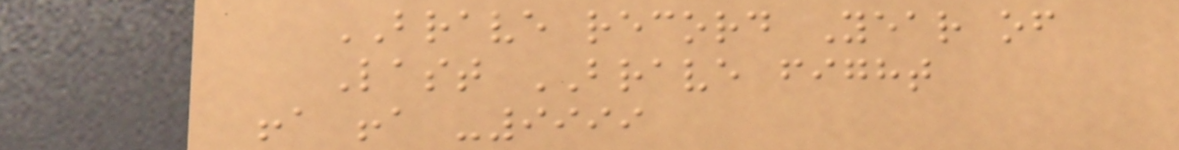BRAVE record Year of
Last BRAVE fight
!a !a -9999
